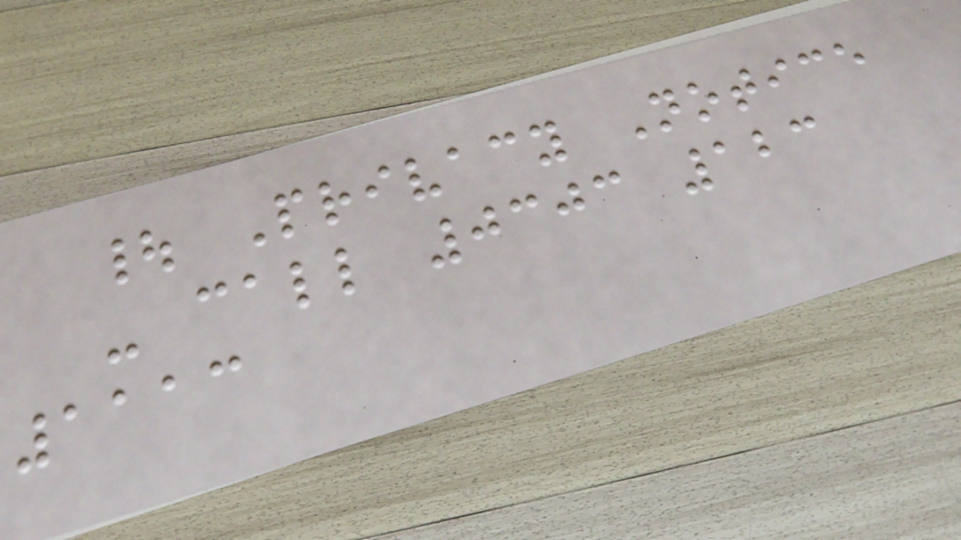| Privacy Notice
- call 0303 123
1113
